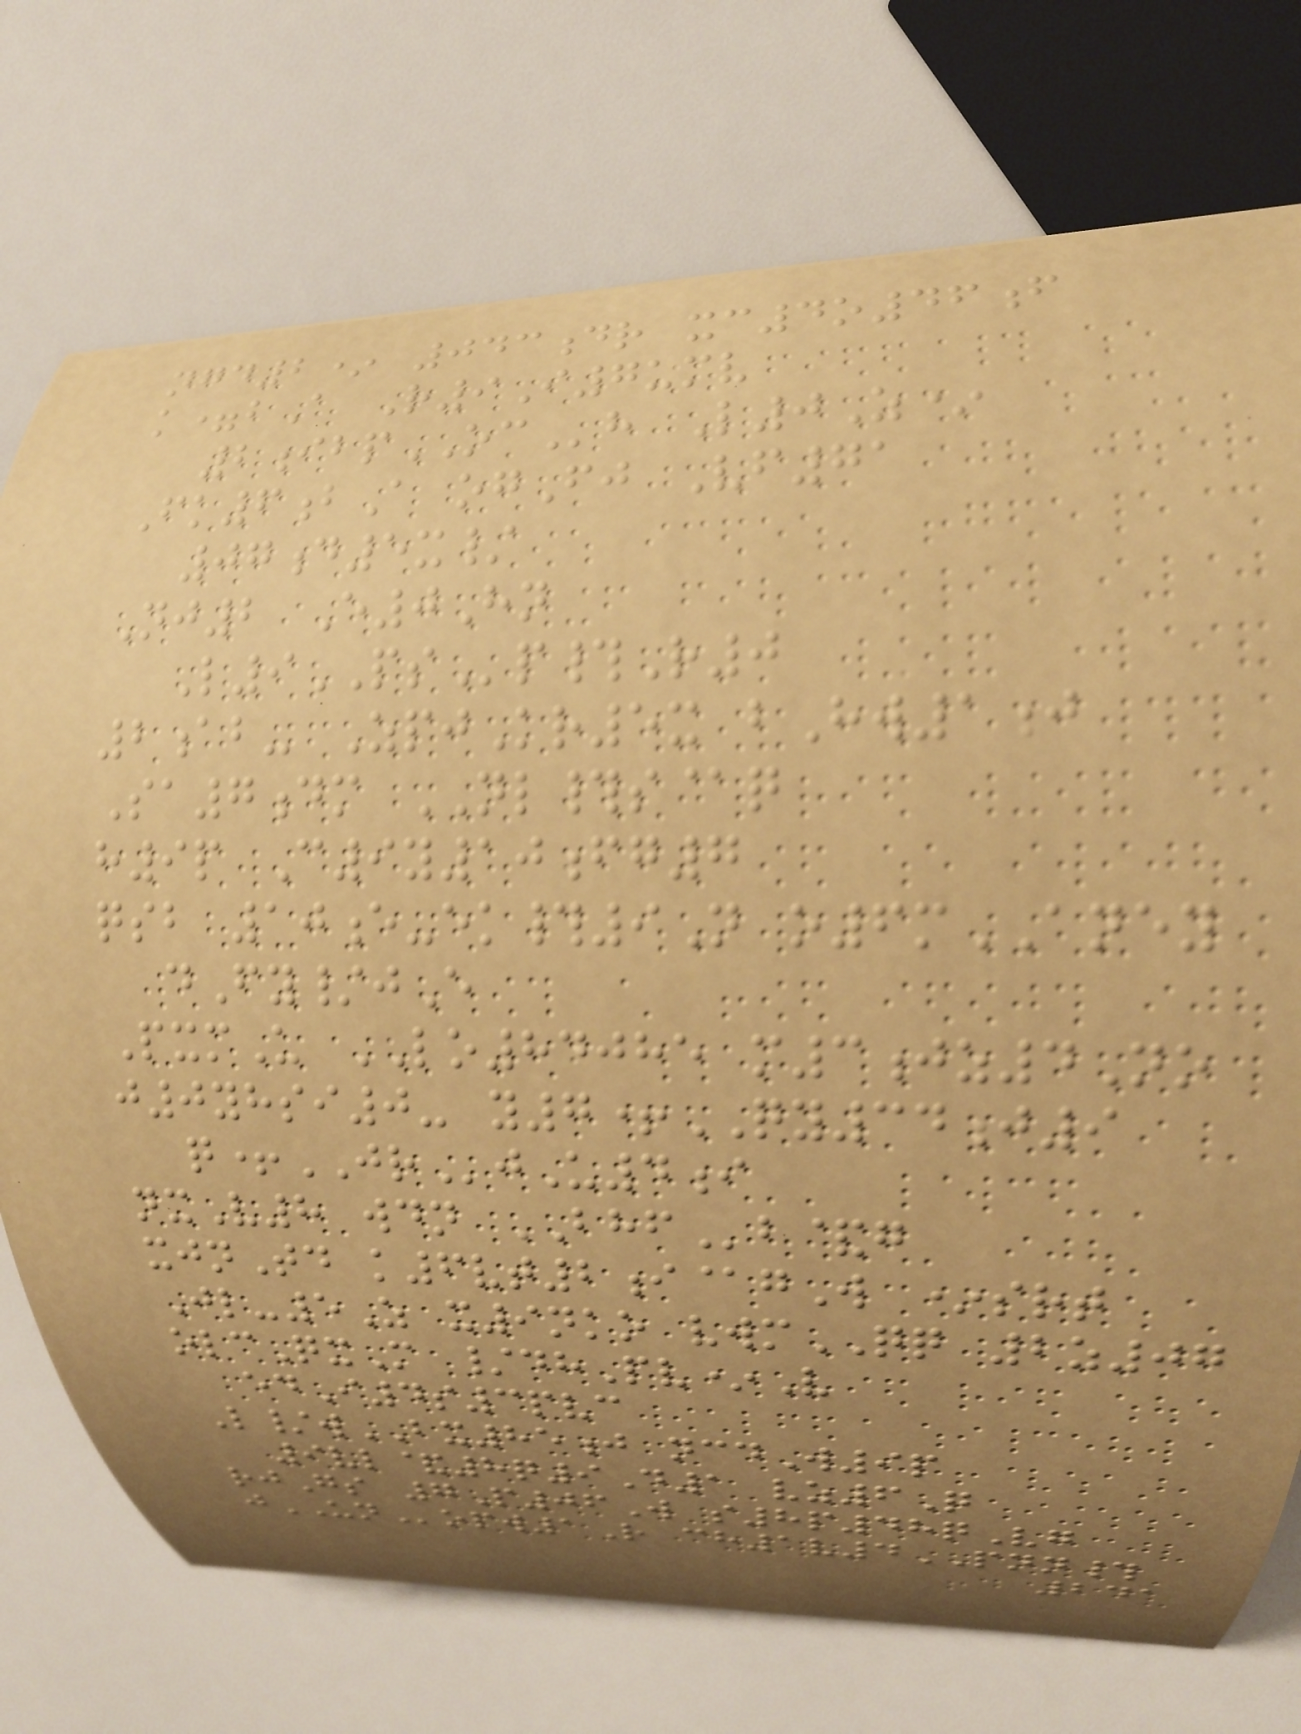ngd2* 043dr xc4o46f
k=bA R9I7umv
2ibpOCh L0Z*
Fk6bA ogFj Vf71
07d5x/
Nj2 E0Hn
L9PSp#R0
2ab- ZpjKr5x bHw1j
Sa7dm NL#s@q
h9p C9y10fg7
qsb 10e-ek#9N o6mANEY
dFy/jE
PxmU LO84085 m3jz4No
j0yhsi0- y7+QY34j9
q+JRjU4i
nxV8 wdn BHFb&g
xjnTd k6vt2i@gW *srt
Jl-5Z x9nko vwmQQ 2z07
olcQxM /dhPv*V
edI4s3pvc
L/wBX85j ncdW9p
9vl&8q9D1 vz6Q
rjGs 7P06W s8p48qVg
jUNopw1R ch1v4PNN#
241
